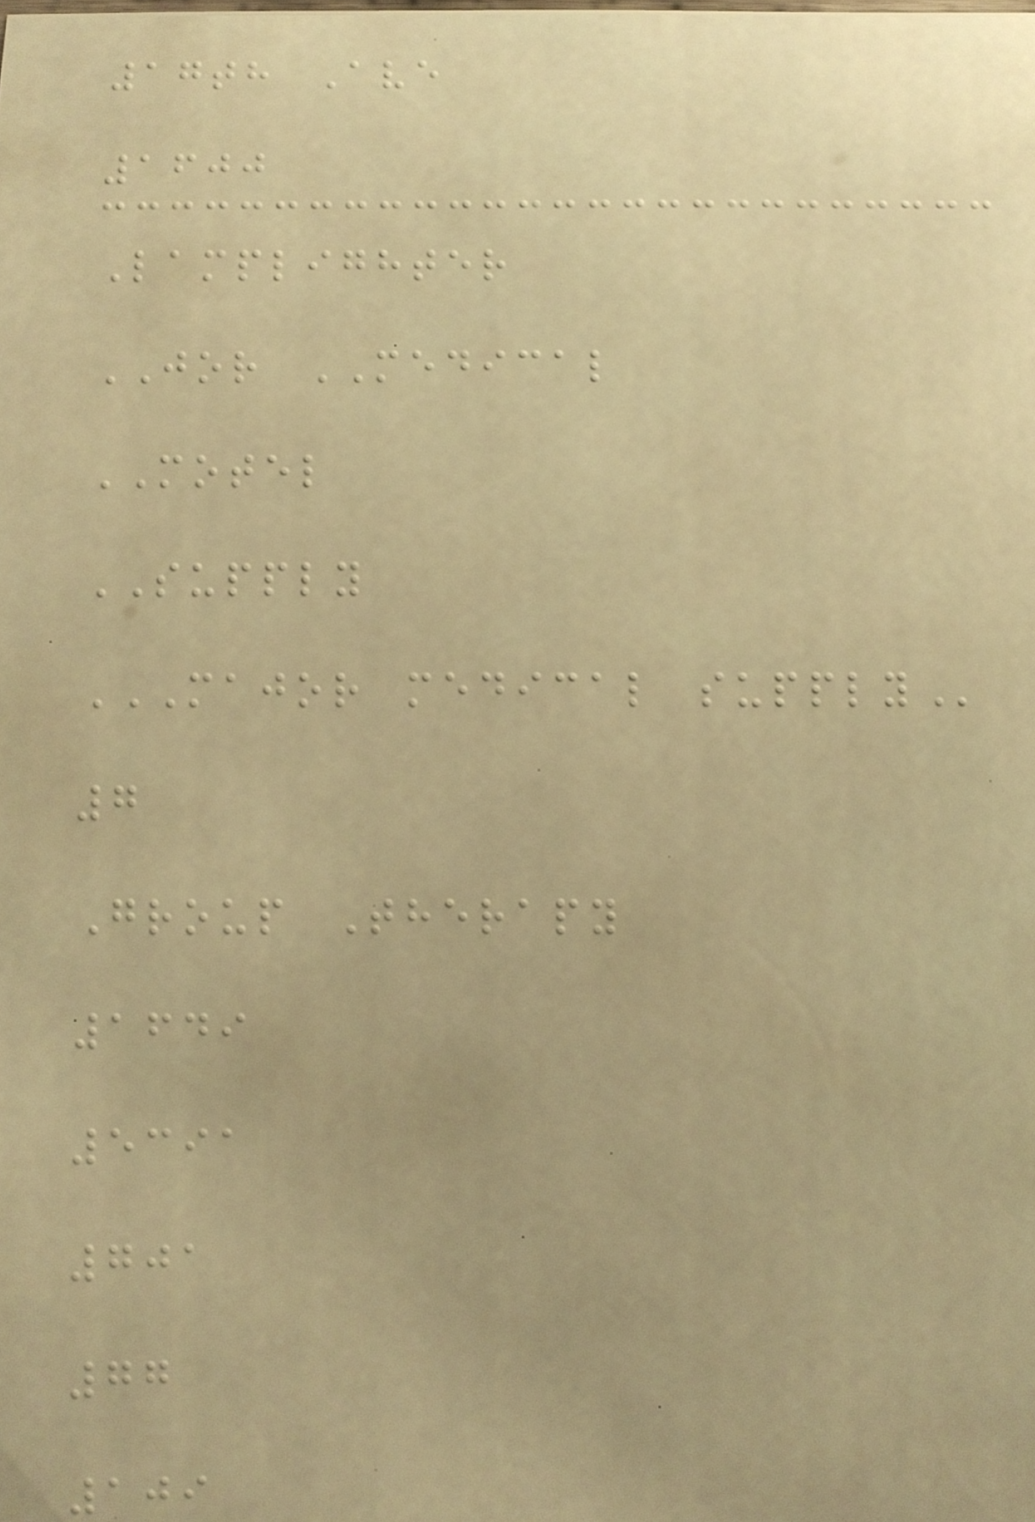17th Ave
1600
Lamplighter
JOR MEDICAL
MOTEL
SUPPLY
MAJOR MEDICAL SUPPLY
7
Group Therapy
1649
5391
701
77
109
